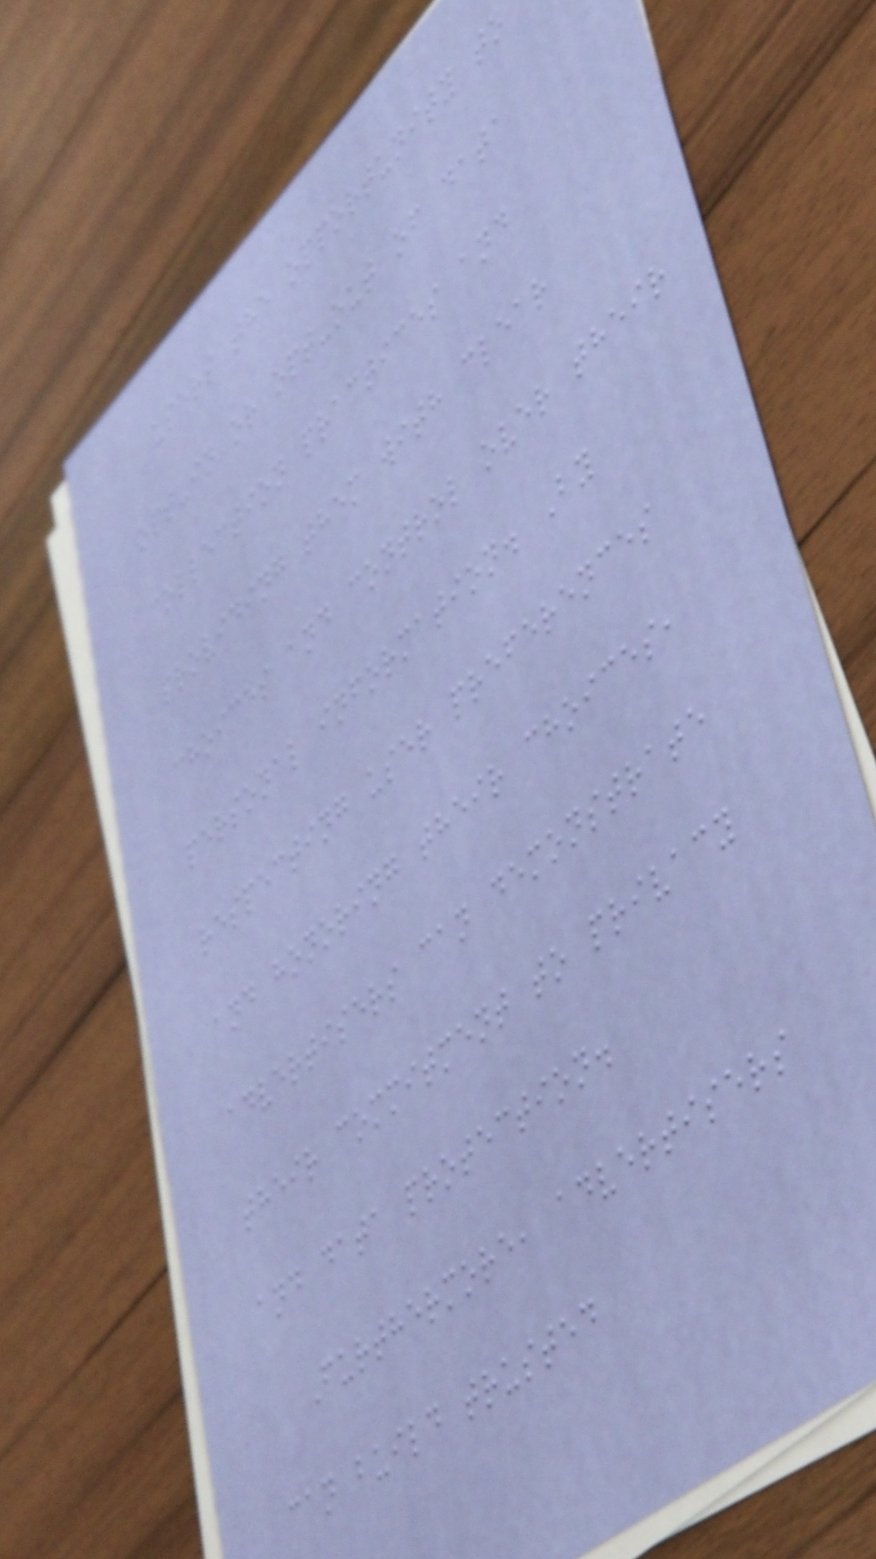users the opportunity to
opt-in or opt-out of data
collection practices and
providing them with clear
choices and control over their
personal information. By
respecting user preferences
and honoring their choices,
advertisers can demonstrate
their commitment to privacy
and data protection.
Furthermore, advertisers
can build trusted
